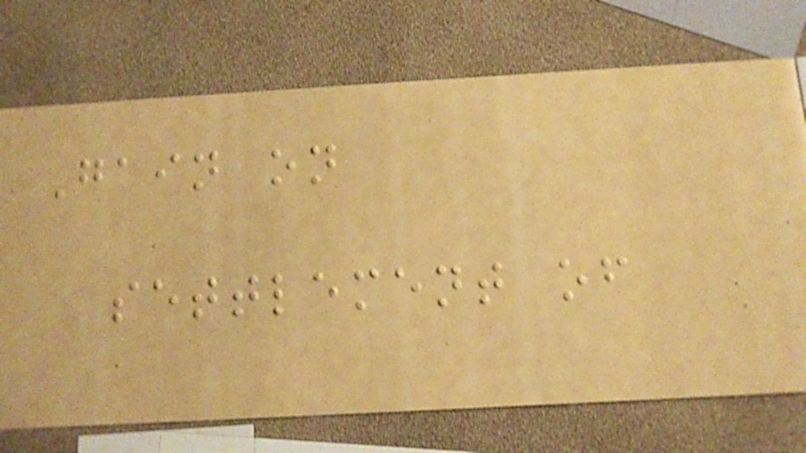Gain on
settlement of
